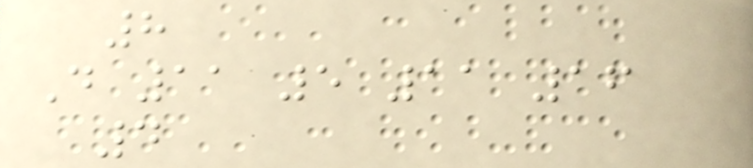8
D 11 5 11 16
4
